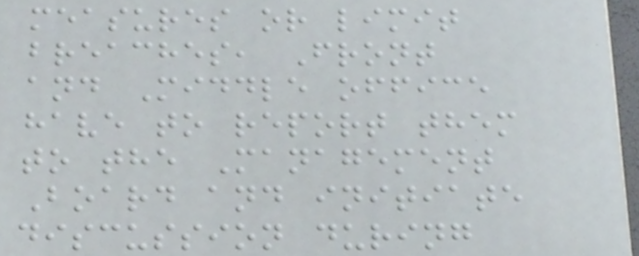measures or limit
breaches, Front
and Middle office
have to report them
to the Management
Board and initiate
discussion during
